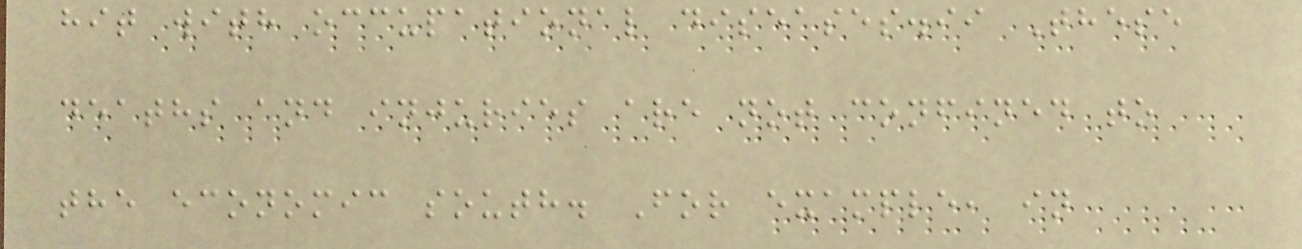hit with occupational diseases.ii These
deaths and injuries are not confined to
the economic south. For example, in
